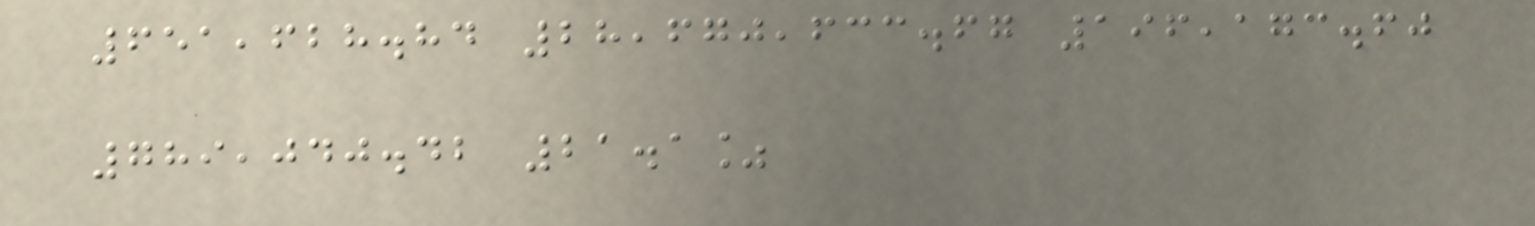651,628.84 28,670,633.67 196,173.60
789,040.42 21.1%
